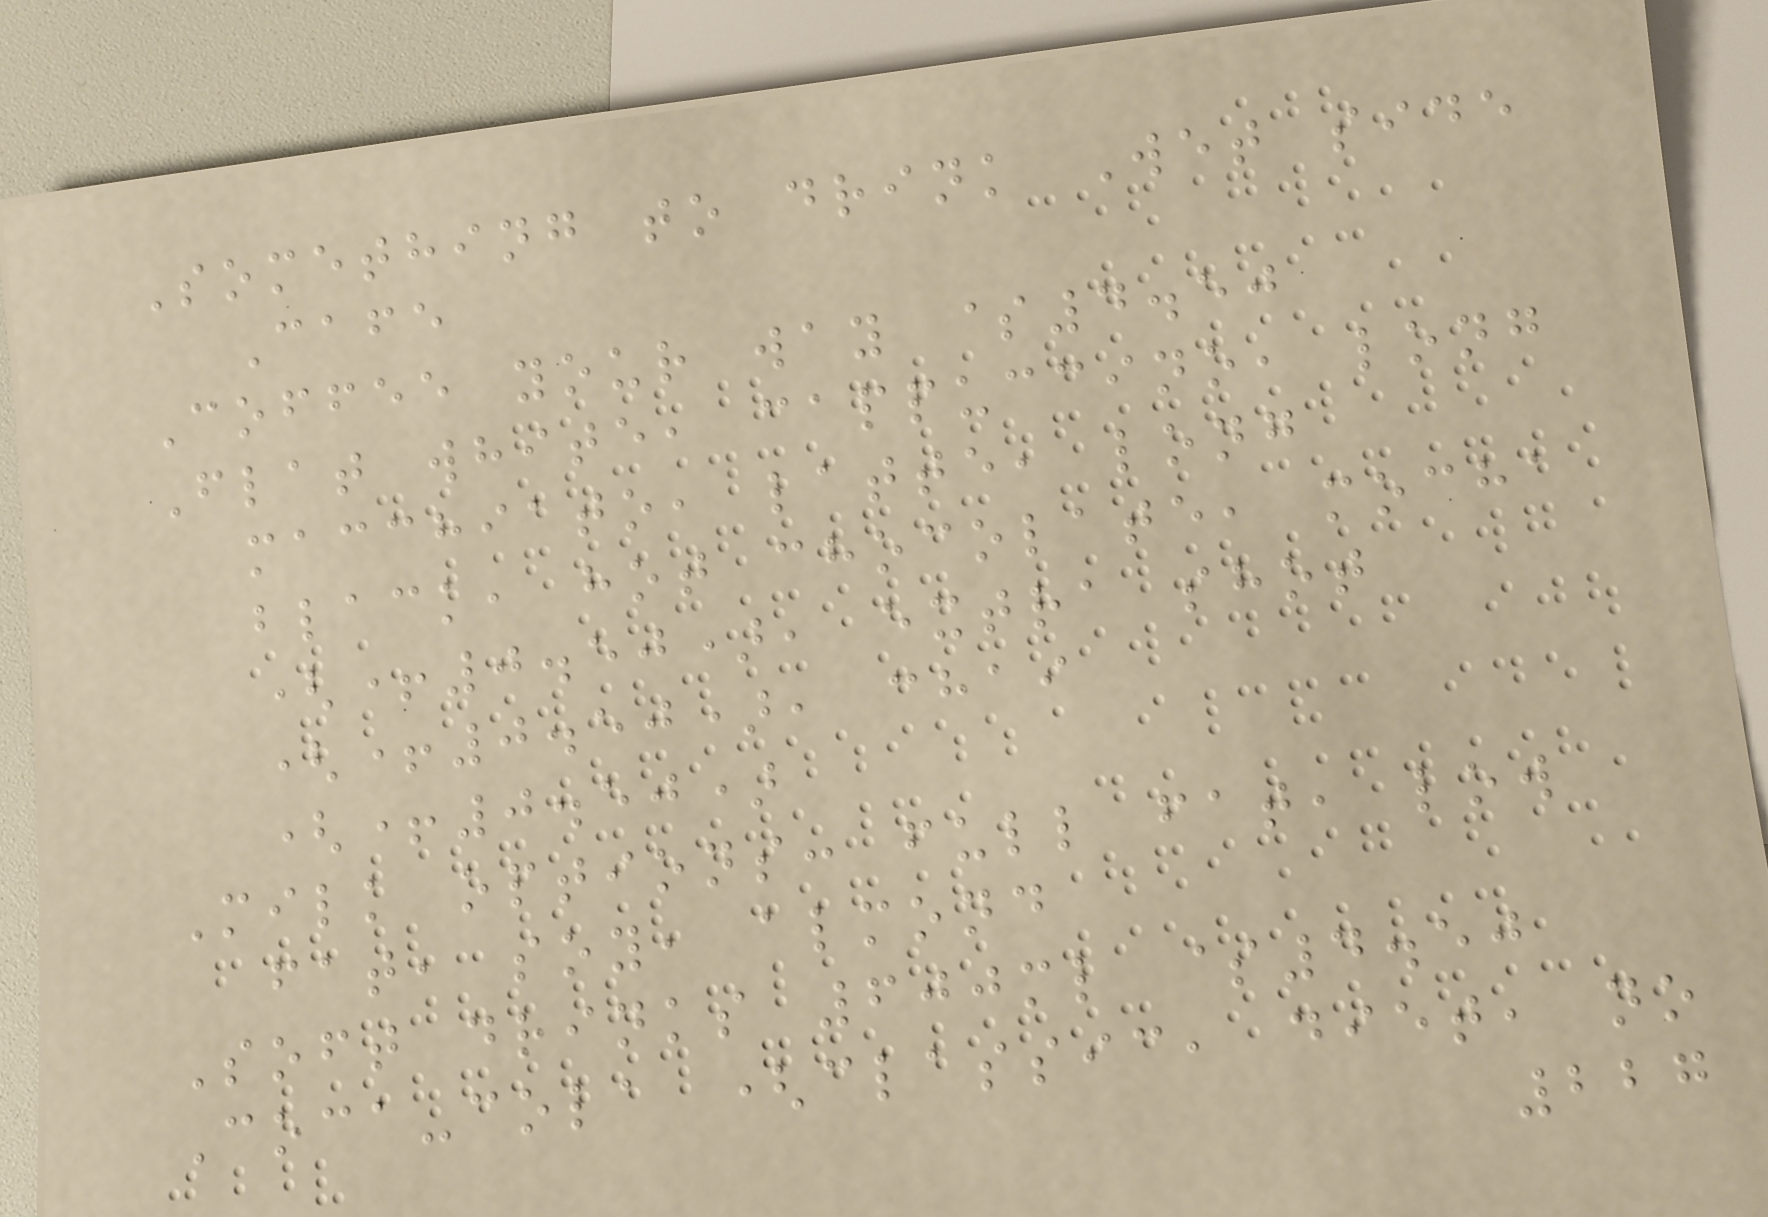Something to drink Wet side
Cafe
Coffee your way $4.50
Flat white, cappuccino, long
macchiato, latte, long
black, hot chocolate, mocha
(+0.50), extra shot
(+0.50), chai
(+0.50)
Milk options: full fat, low
fat, soy, almond
Soft drinks 600ml $4.50
Coca-cola (classic, diet, no
227
